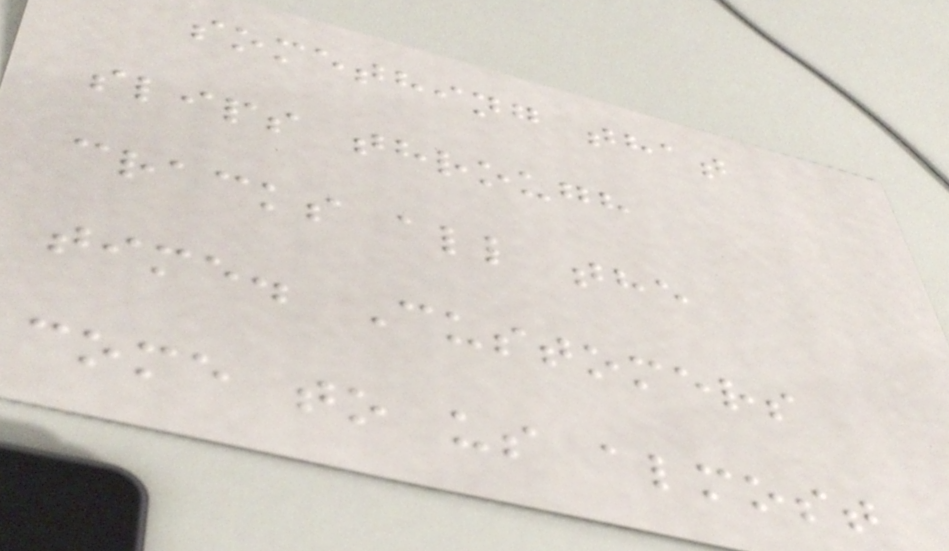something that
slips through
cracks all the
time. Customers
come to us almost
